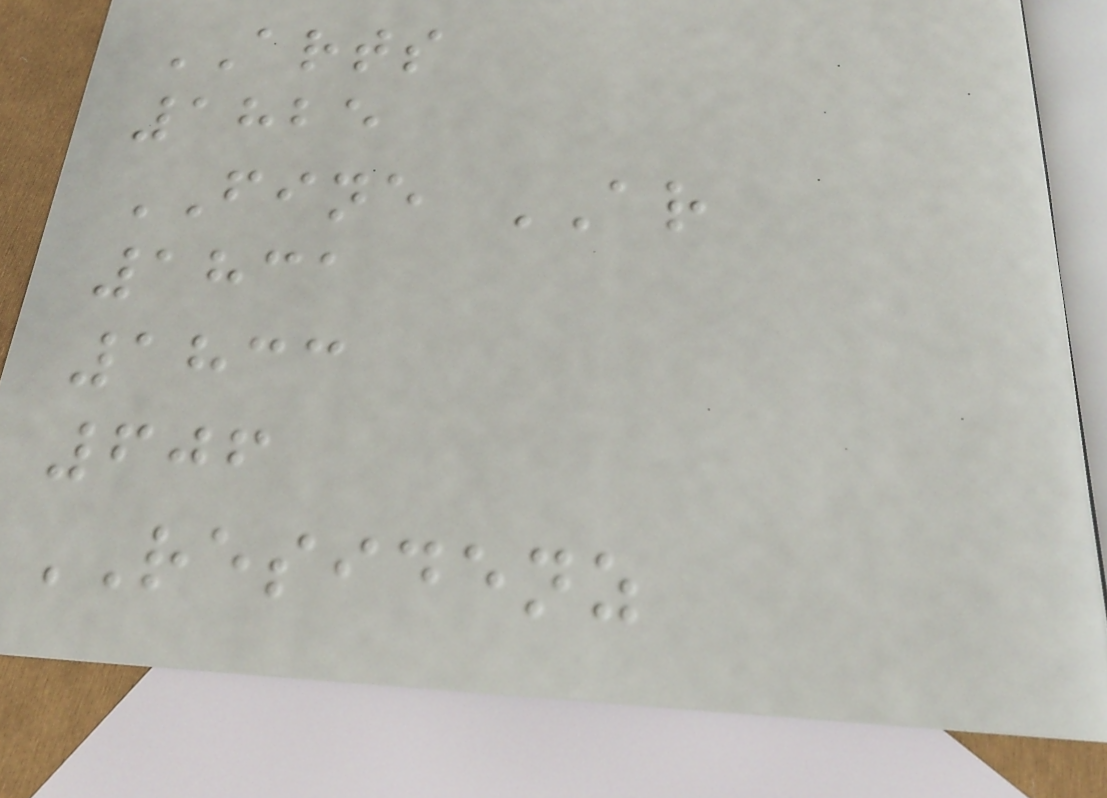ARTS
1825
FINE AR
1831
1833
606
RESIDENZ
